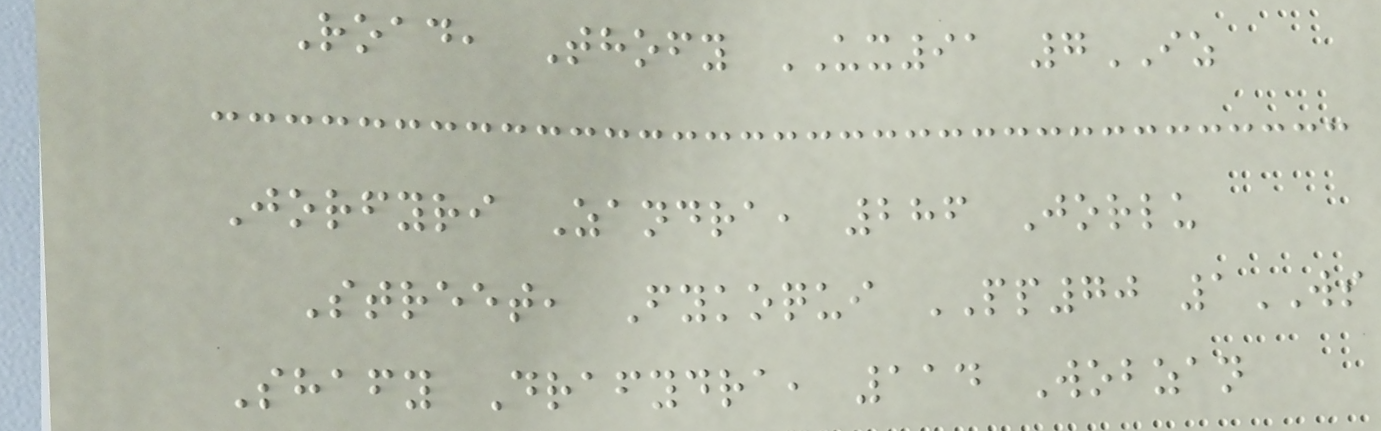Road, Thofy UX91 7IZ
Jorfyri Zandra, 286 Jorlu
Street, Fykoqui PP70 1WS
Shafy Drafydra, 114 Wobzan
